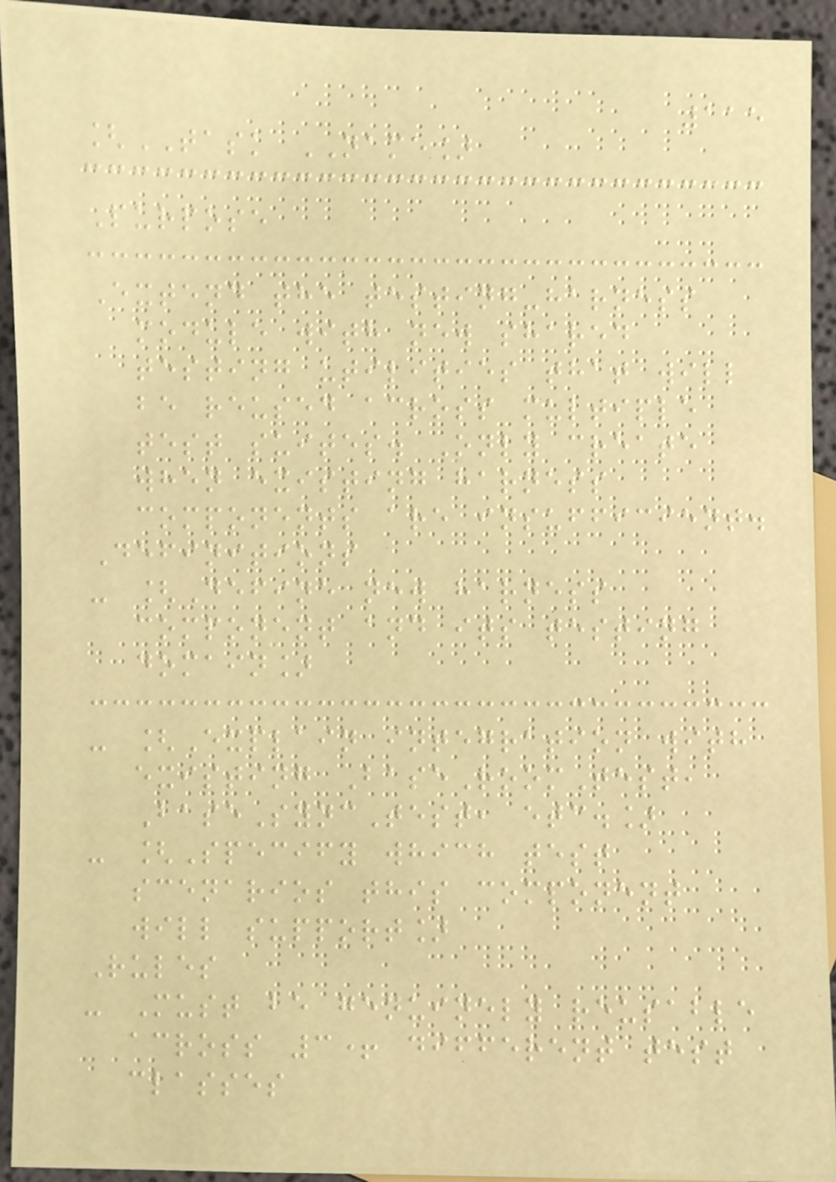115
[TASK NAME]
Purpose
Extend the testing-harness
module with new shared
testing utilities that will
be reused across multiple
test suites. Only create
when existing harness
components are insufficient.
Definitions
- [Define new harness
component and its testing
domain]
- [Explain integration with
existing BaseRoomTest,
BaseSyncTest, etc.]
- [Specify which test
scenarios this component
will support]
Rules
- Must be genuinely reusable
across 3+ different test
classes
